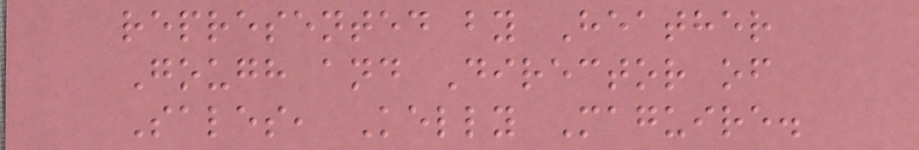represented by Heather
Gough and Director of
Sales, Kelly Maguire.
